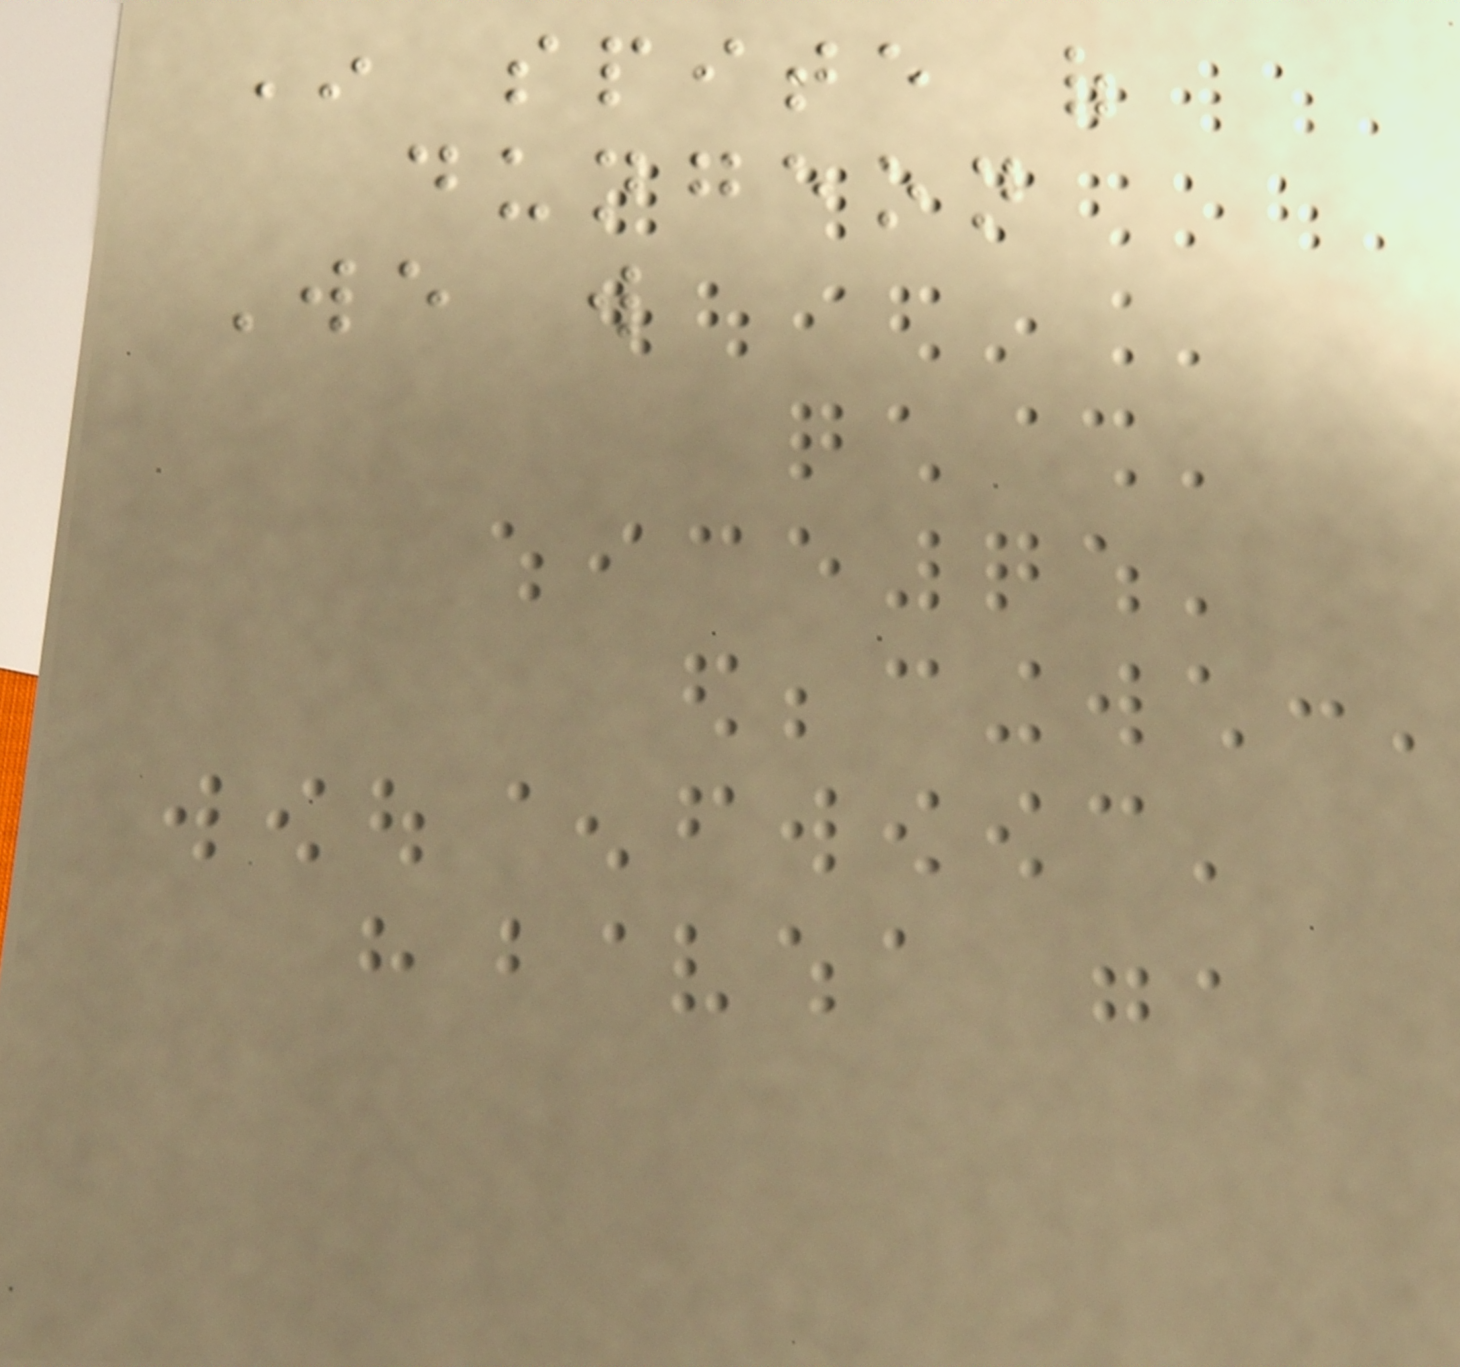In spite of
dungeon
We will
